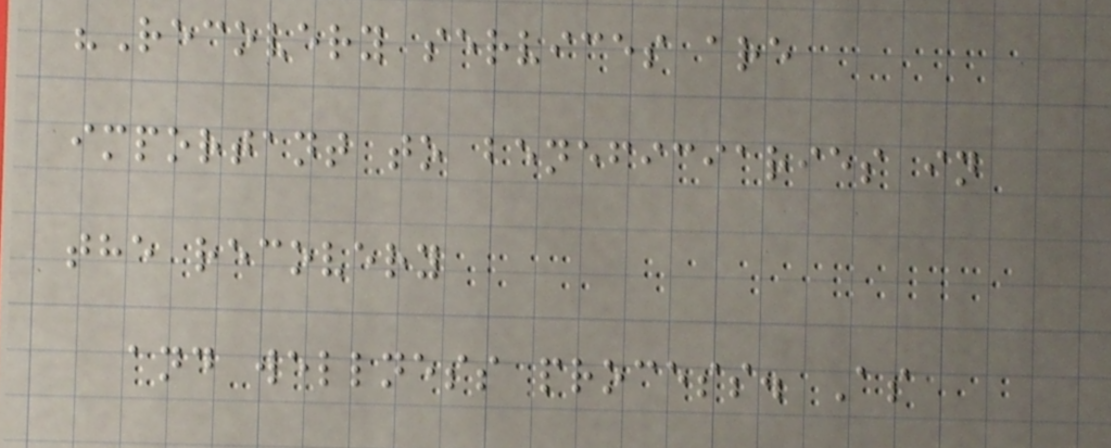"Recovery services are
important to beneficiaries in
the recovery
and wellness process. As
